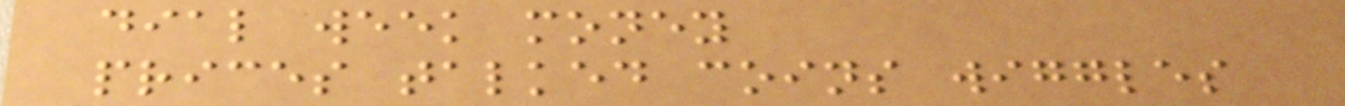dial week money
prices talked coins wiggles
